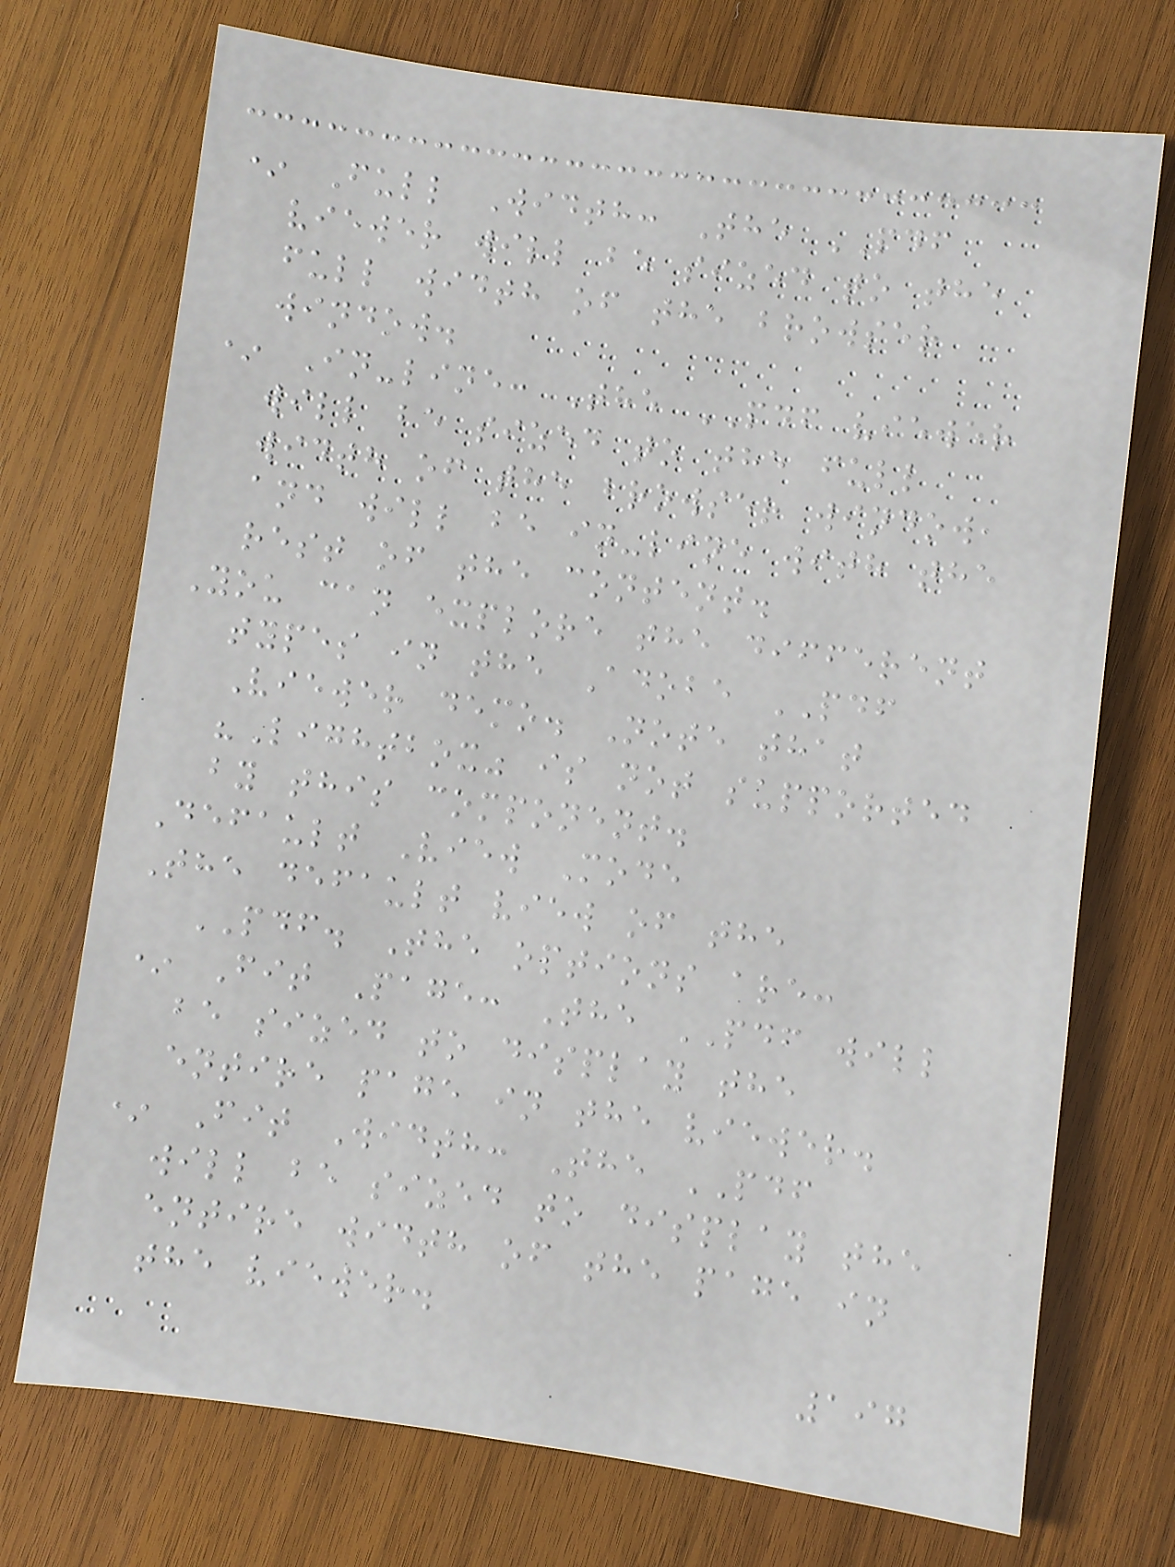* Full Width: The PDF
viewer will be sized to the
full width of the browser
window.
* In-line: The PDF viewer
will be sized to the full
width of the browser window,
and will be in-line with the
rest of the content.
You can explore the different
types in the Adobe PDF
Viewer demo. Note that
"Lightbox" is not supported
by this component.
Default View Mode
The default view of the
PDF. The options are:
* Fit Page: The PDF will
be sized to display the
entire page in the viewer.
* Fit Width: The PDF
will be sized to display the
entire width of the page in
the viewer.
197
